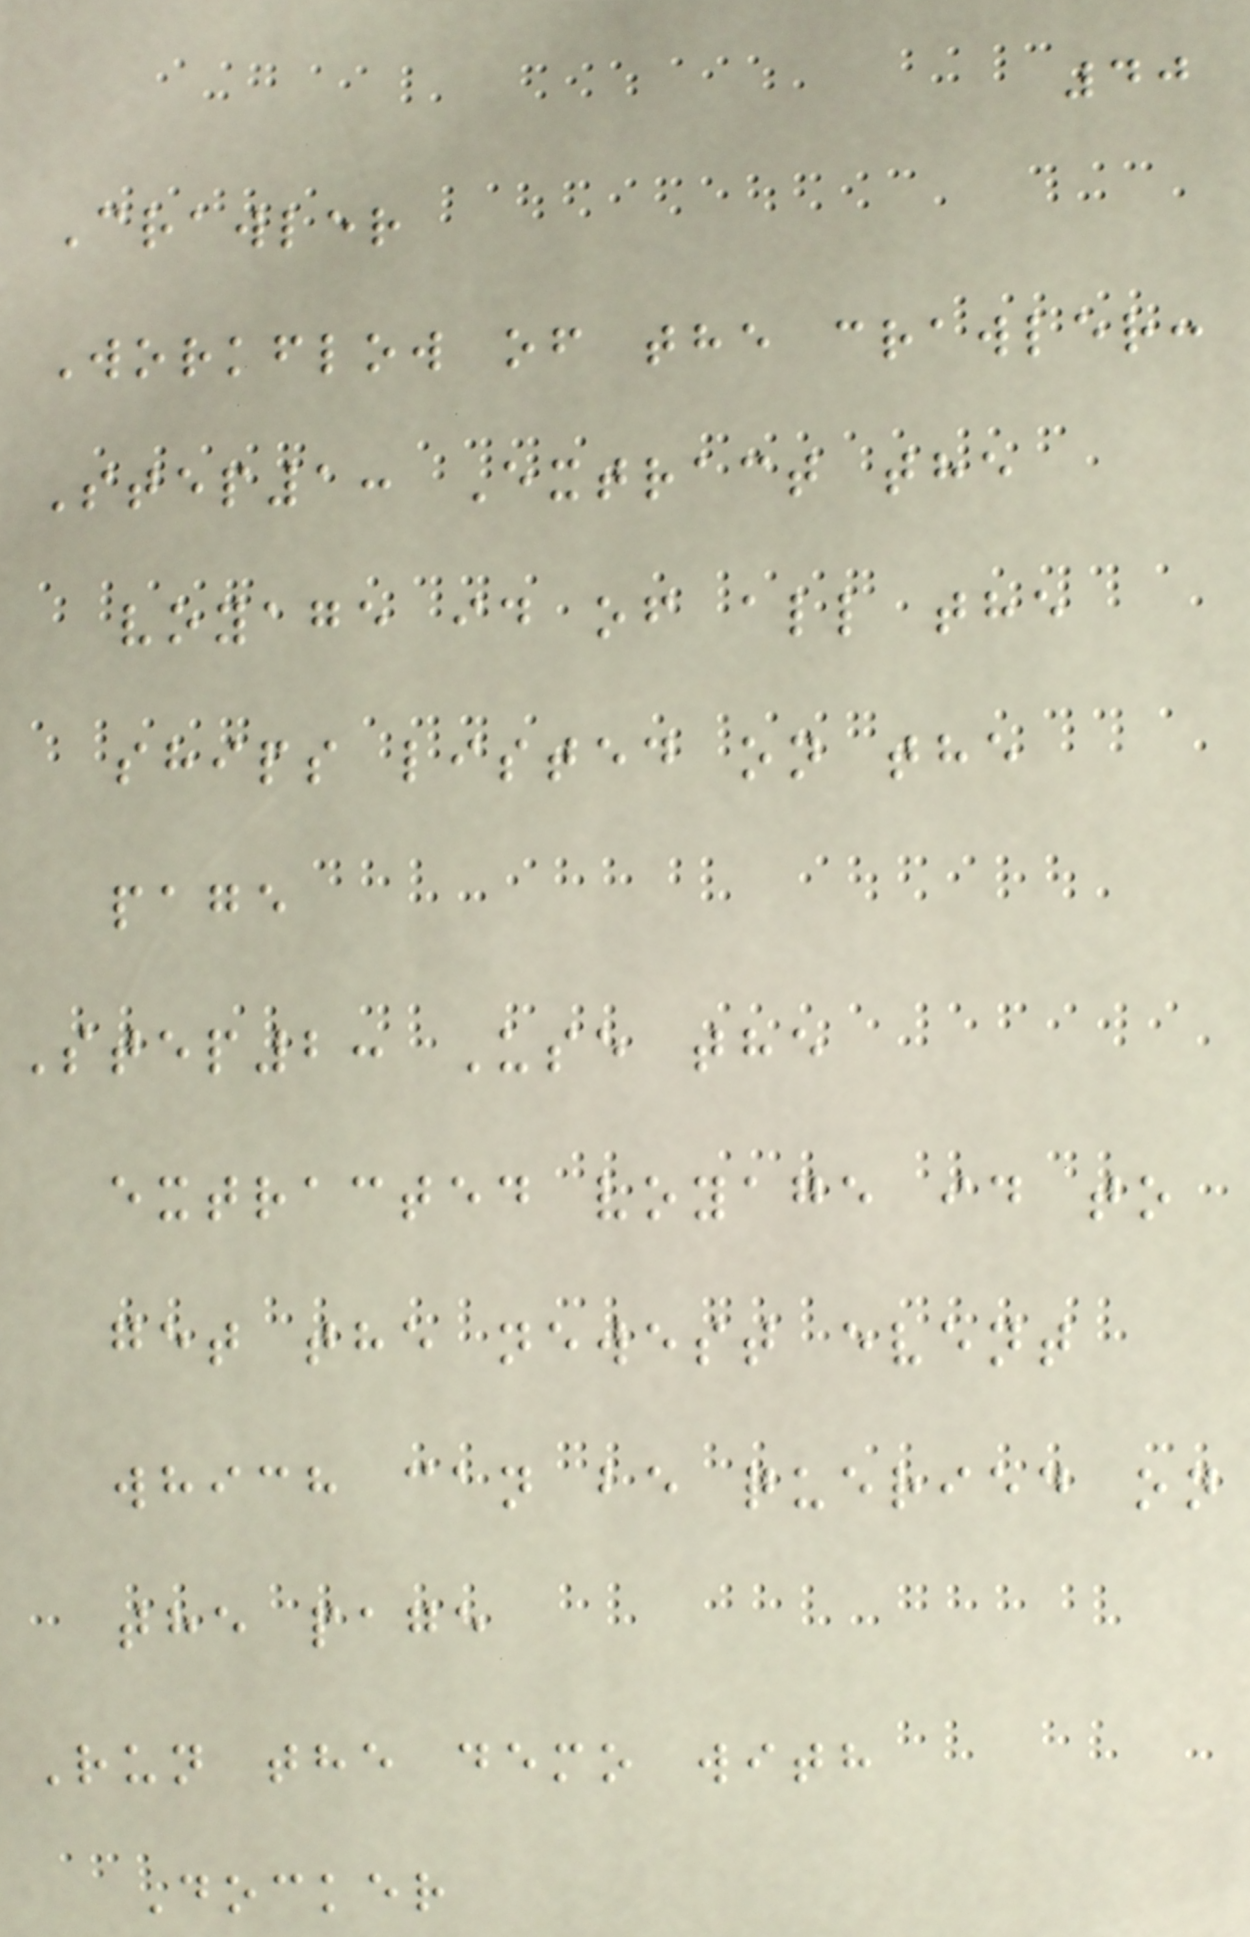40
Crawler
Workflow of the crawler:
Step1: Extract the
voyage id of all the
ships listed on the
page
Step2: Use the
extracted voyage id to
get the newest event
which can be queried on
the page
Run the demo with
Docker
